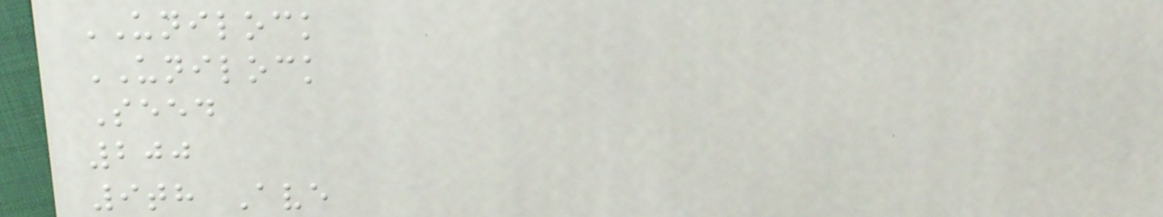UNILOCK
UNILOCK
Seed
200
9th Ave
